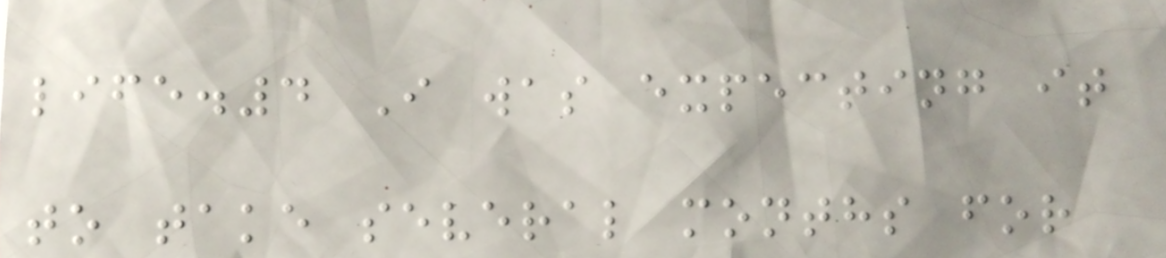life.4 I was expecting it
to take several months for
